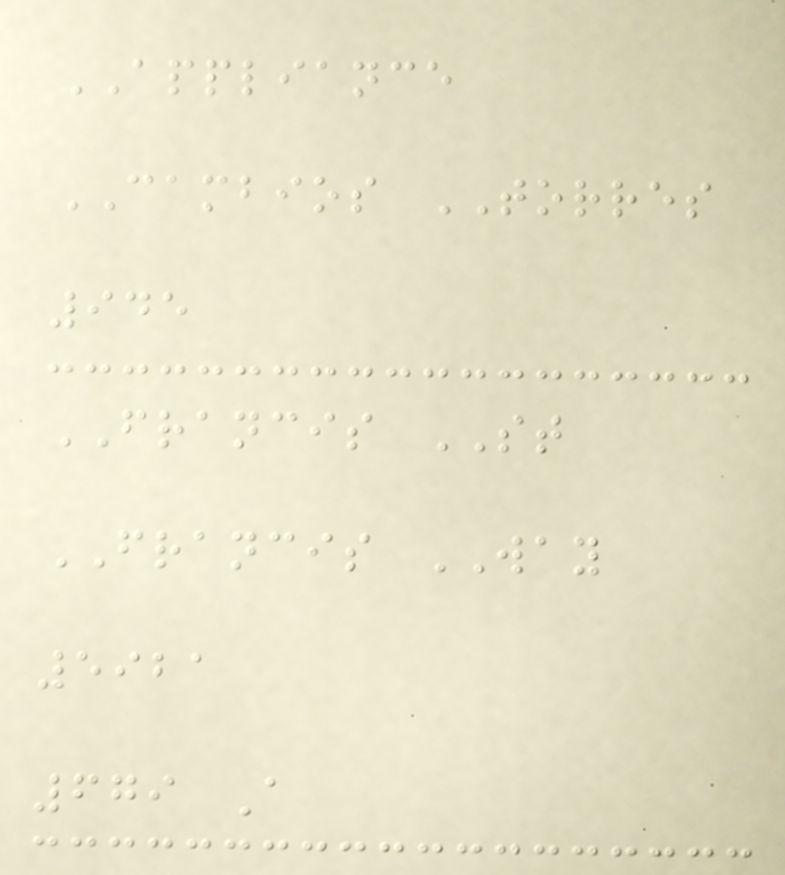APPLIANCE
CAMBIOS TORRES
945
FRANCIS ST
FRANCIS WAY
5921
679 A
